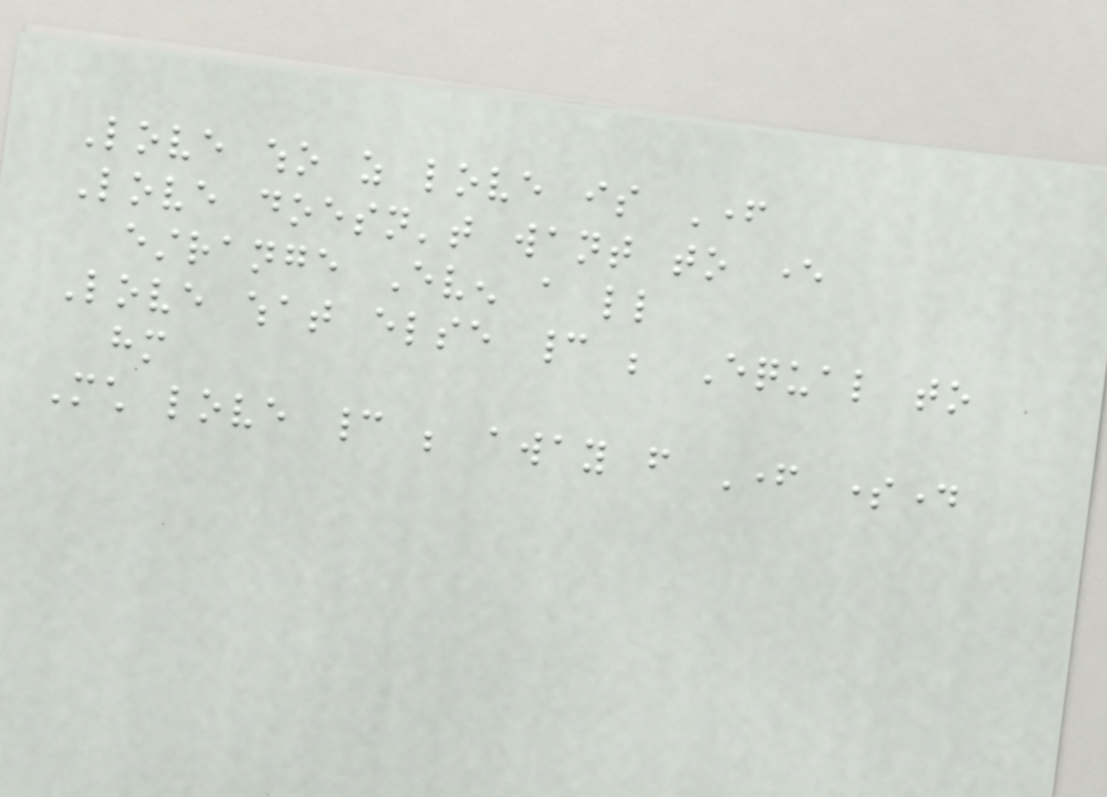Love who as love is Father
Love doesn't want to ever
estrange Even a little
Love what else cannot be Equal to
him
Much love cannot be away from Father someday
